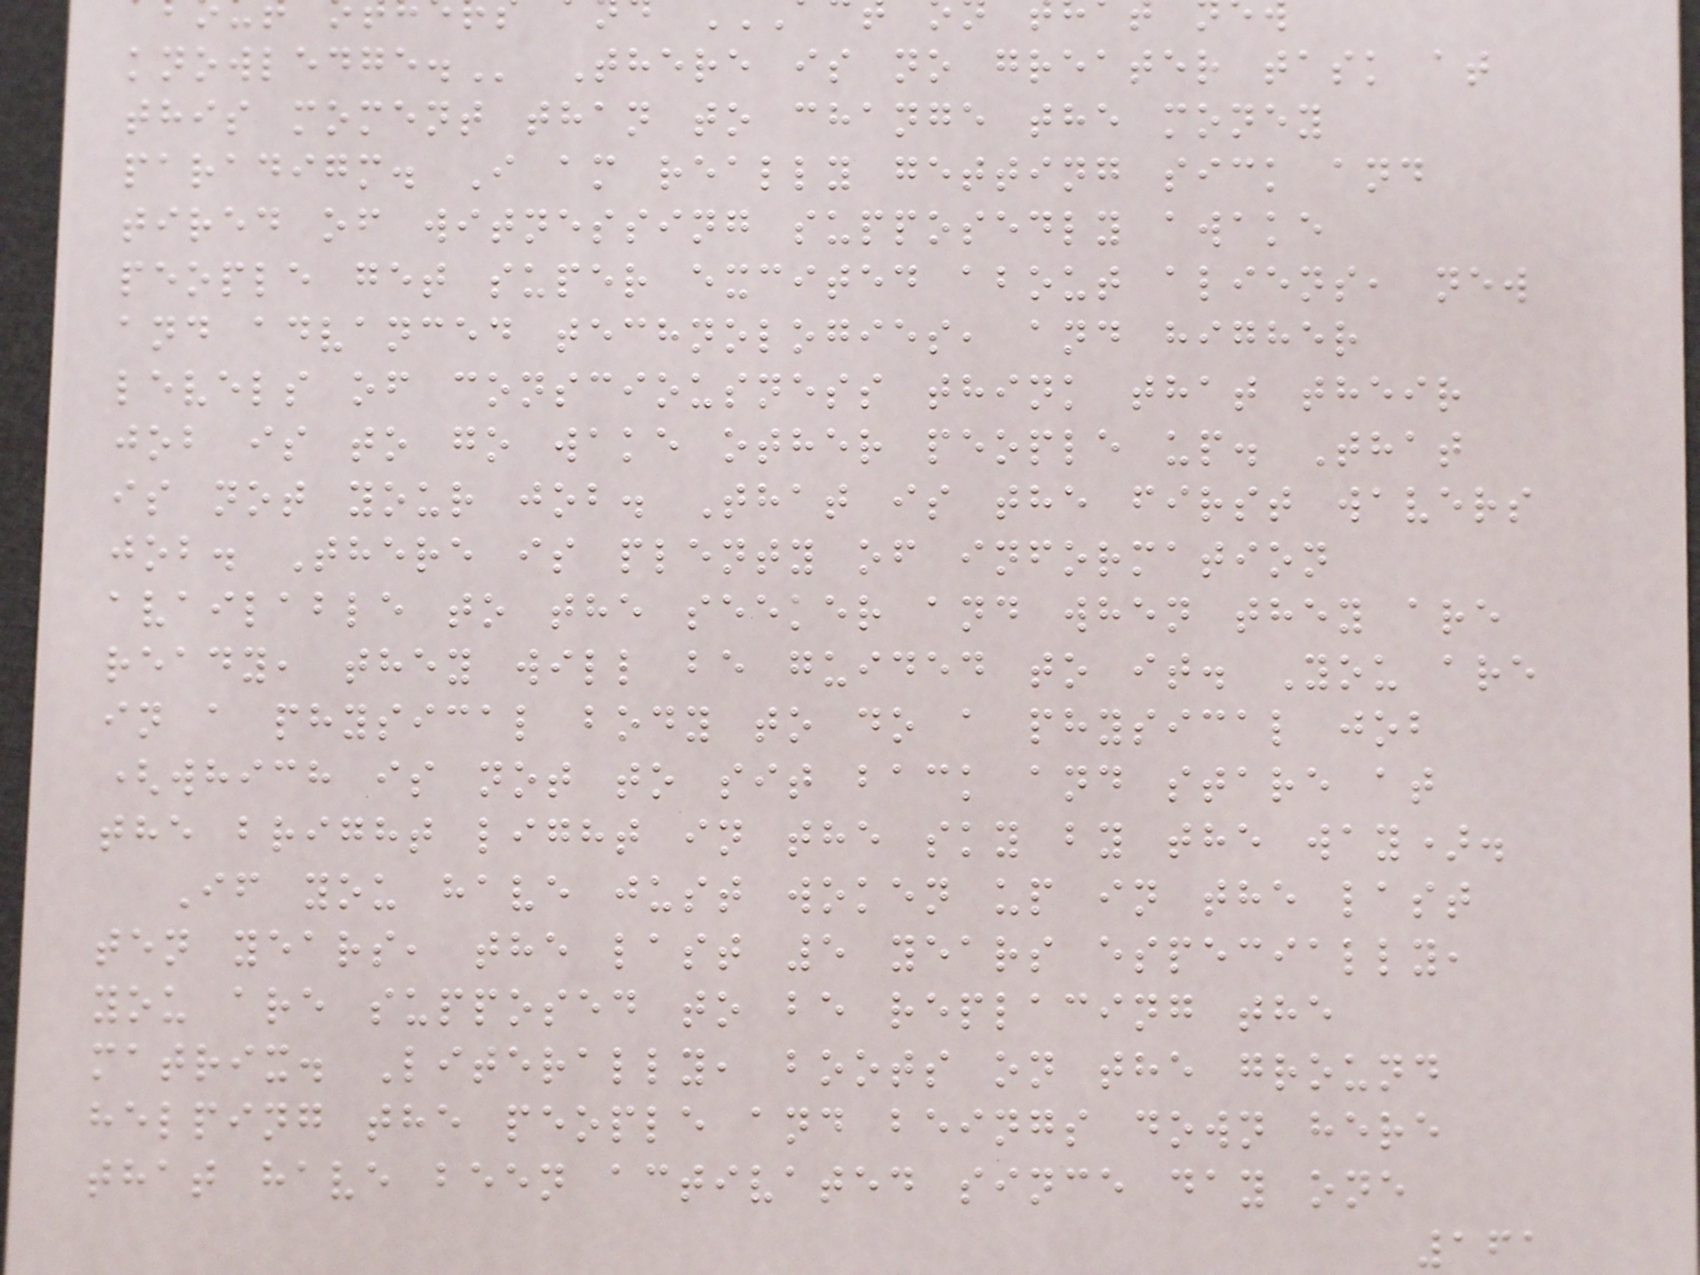There is no greater task at
this moment than to change the money
paradigm. I am really getting sick and
tired of witnessing supposedly awake
people get super excited about aliens, new
and advanced technologies, and higher
levels of consciousness think that their
job is to go wake other people up. That
is not your job. That is the first wavers
job. There is plenty of information
available to the seeker and when they are
ready, they will be guided to it. You are
in a physical body to do a physical job
(which is not to sit back and stare at
the bright light in the sky by the way).
If you have just woken up in the last
ten years, the last 5 years especially,
you are supposed to be replacing the
matrix. Literally, boots on the ground
helping the people and beings down here
that have been activated since day one
161
